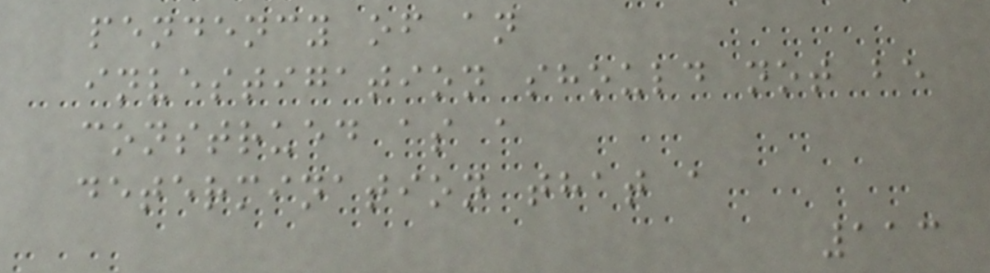pendency of an
investigation should not be
construed as a
determination that a
113
